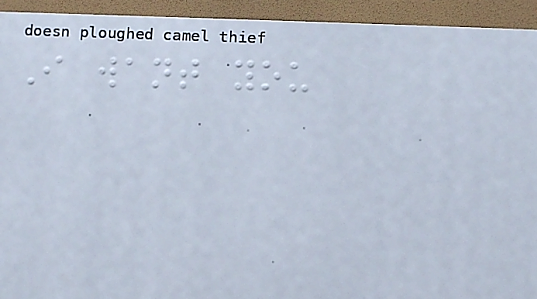I want you
